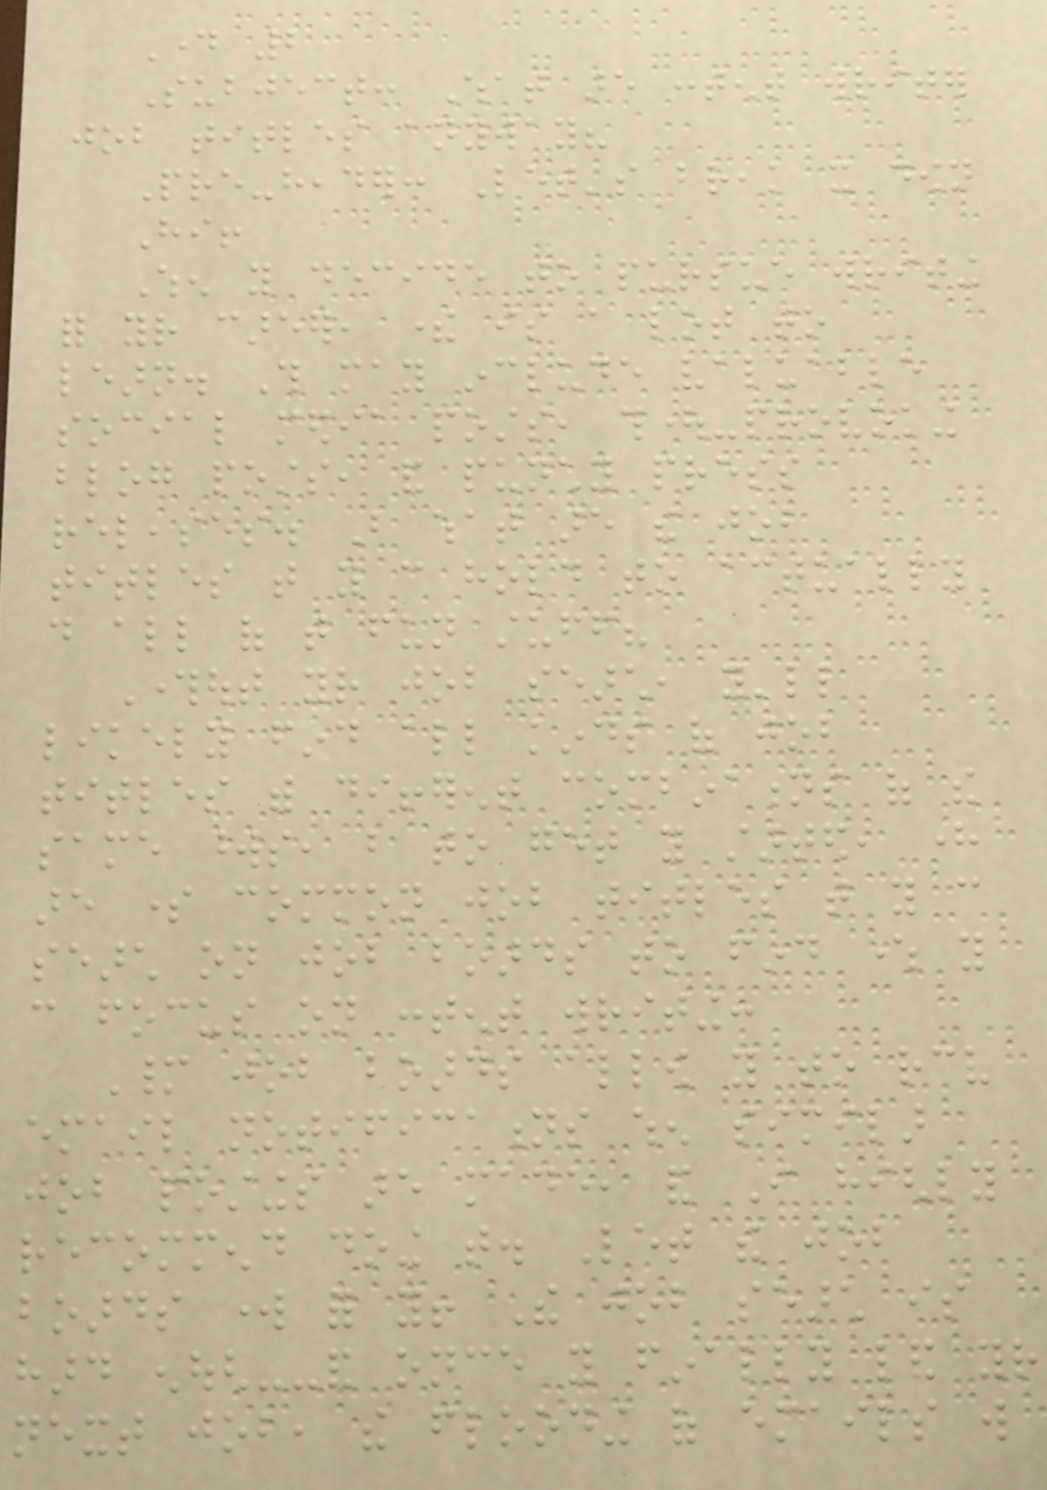Day 2
Subject: What are content writer
job titles anyway?
Pre-header: Let's break it down
Hi!
When you decide to pursue writing
for your career, there is a lot to
learn. This may include valuable
social media posts, thought-provoking
blog posts, and punchy press
releases. But what are the job
titles that you can hold to actually
do all of that fun stuff?
Throughout your job search, you'll
likely find all kinds of job
titles with different combinations of the
same words, but to get you started, here
are some common job titles that you can
search on job boards to find where you
can focus on content writing:
Many job boards allow you to receive
email notifications when similar
job postings are made, and I highly
recommend doing that. Let the job
boards work for you! The job search is
hard enough--and once you finally land your
next job, the flooding of emails will
